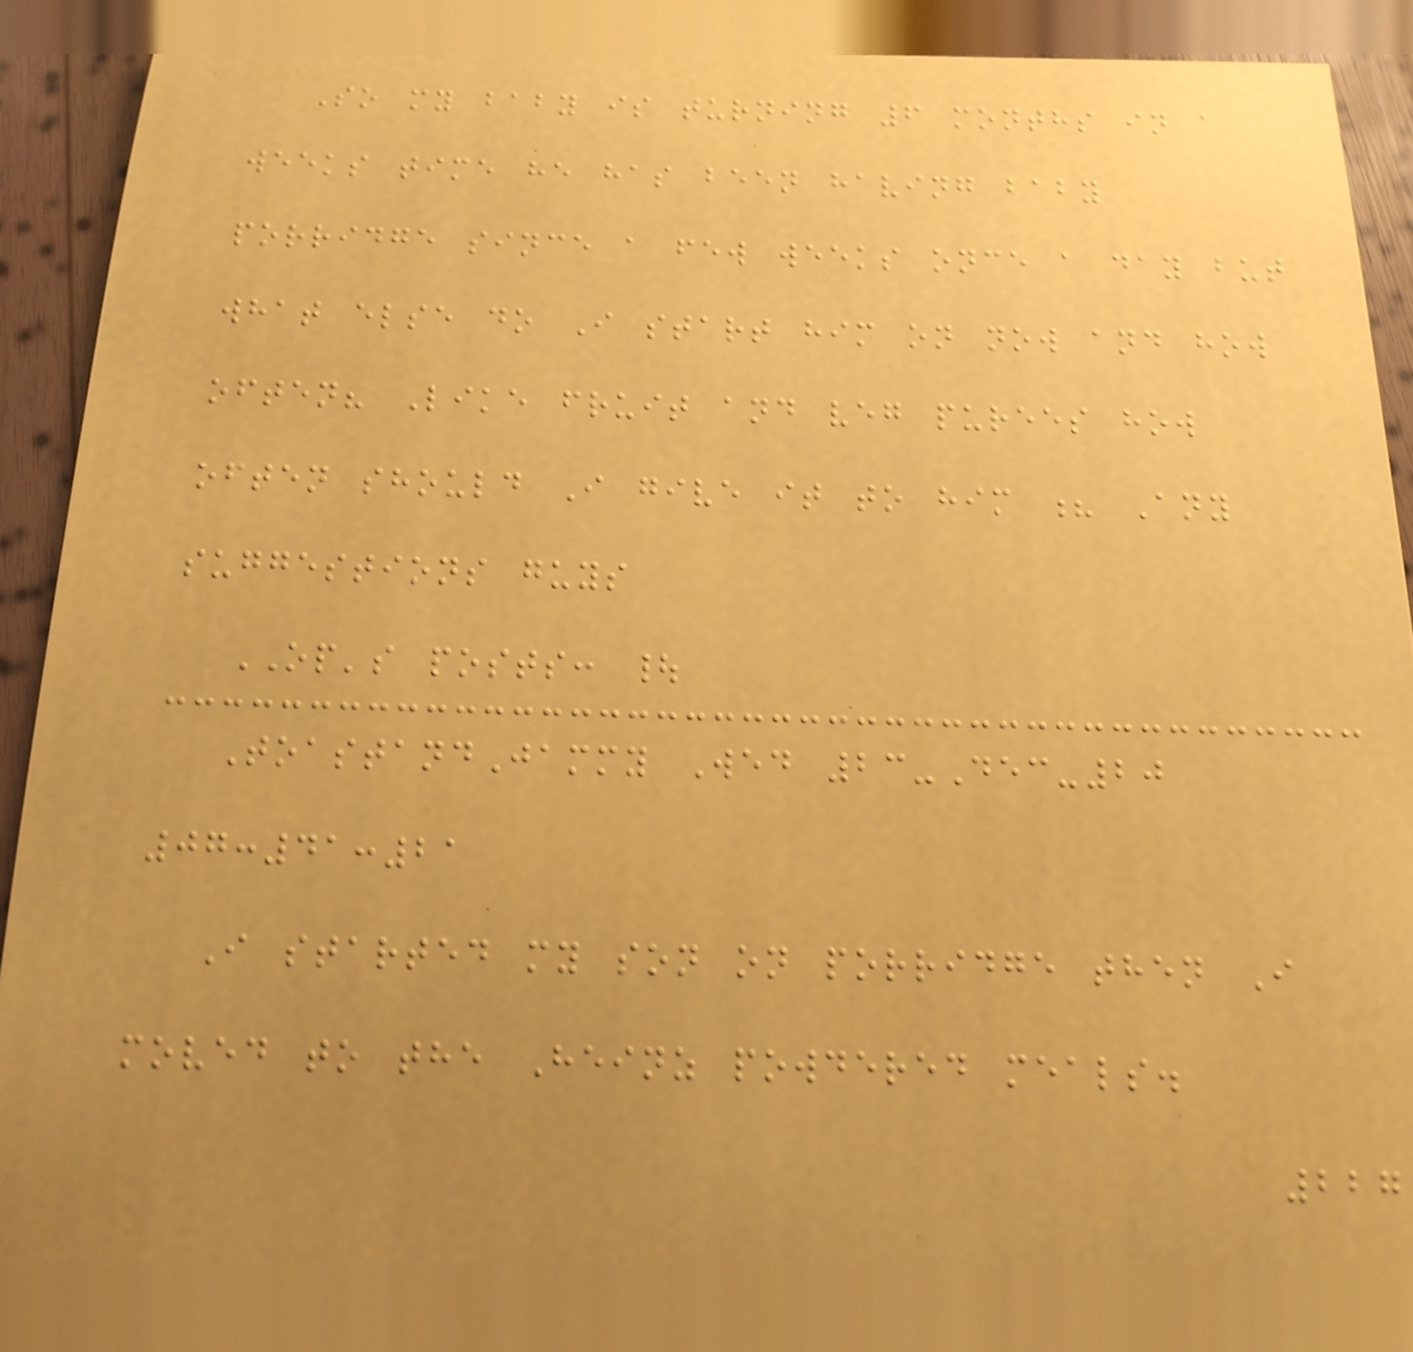So my baby is turning 6 months in a
weeks time he has been having baby
porridge since a few weeks once a day but
what else do I start him on now and how
often? Like fruit and veg purees how
often should I give it to him ? Any
suggestions guys
OP's posts: |
ToastandJammy Wed 23-Dec-20
07:41:21
I started my son on porridge then I
moved to the Heinz powdered meals.
227
